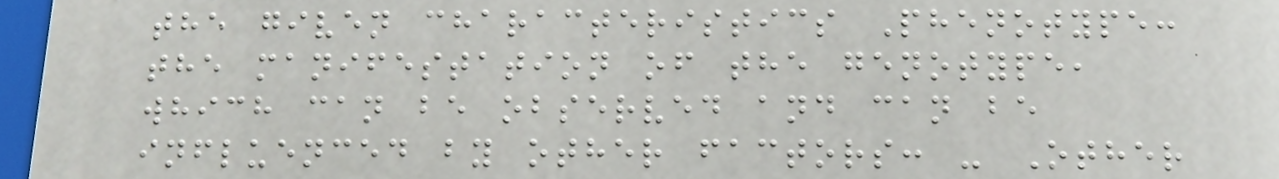the given characteristics Phenotype:
the manifestation of the genotype,
which can be observed and can be
influenced by other factors: - Other
